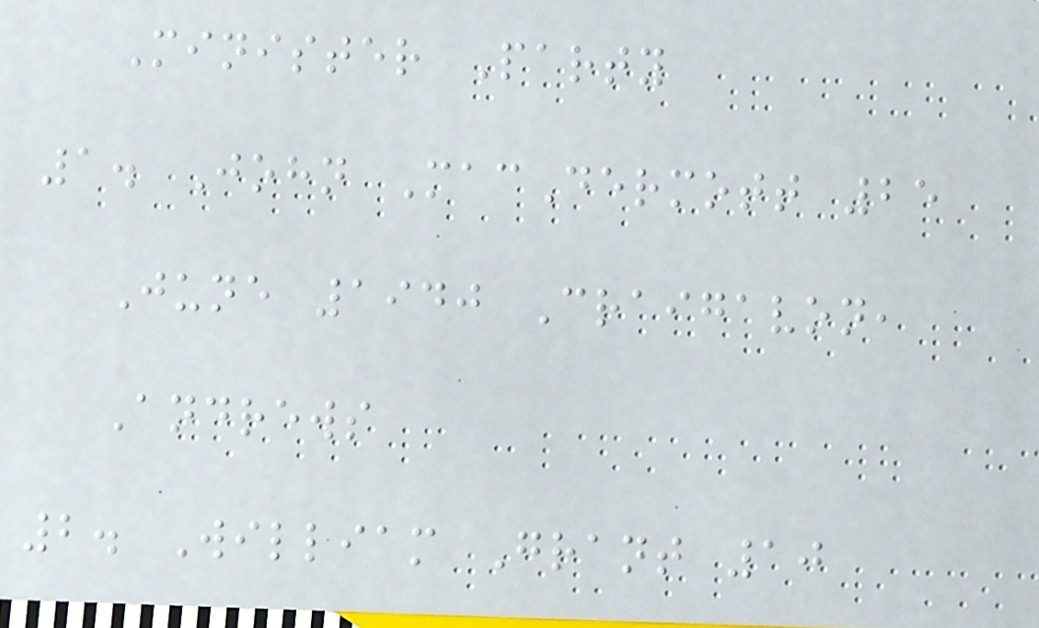Minister Party
1. John MacDermott 25
June 1940 Craigavon,
Andrews
2. William Grant 10
